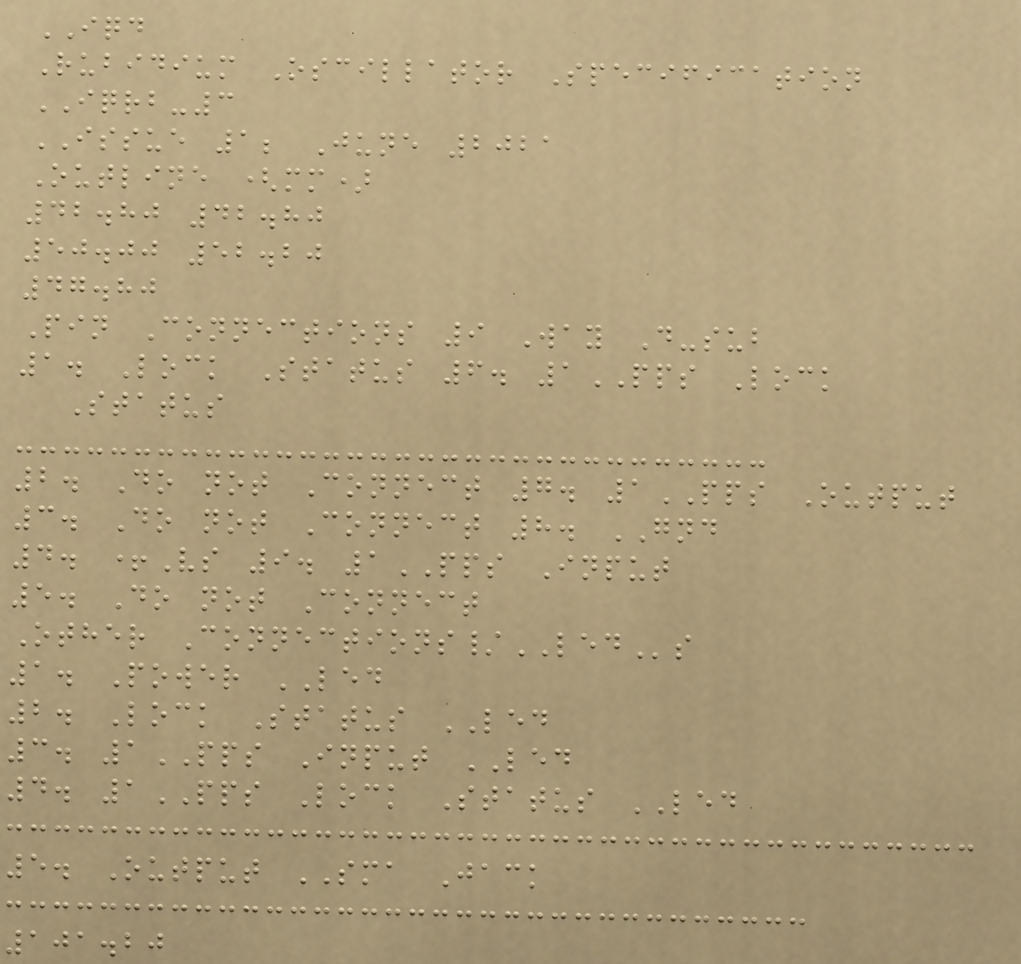IQD
Rubidium Oscillator Specification
IQRB-3
ISSUE 1; June 2021
Outline (mm)
42.80 42.80
50.00 52.20
47.80
Pin Connections 9 Way D-sub
1. Lock Status 6. 1PPS Lock
Status
2. Do not Connect 7. 1PPS Output
3. Do not Connect 8. GND
4. +Vs 9. 1PPS Input
5. Do not Connect
Other Connections/LEDs
1. Power LED
2. Lock Status LED
3. 1PPS Input LED
4. 1PPS Lock Status LED
5. Output SMA Jack
101.20
